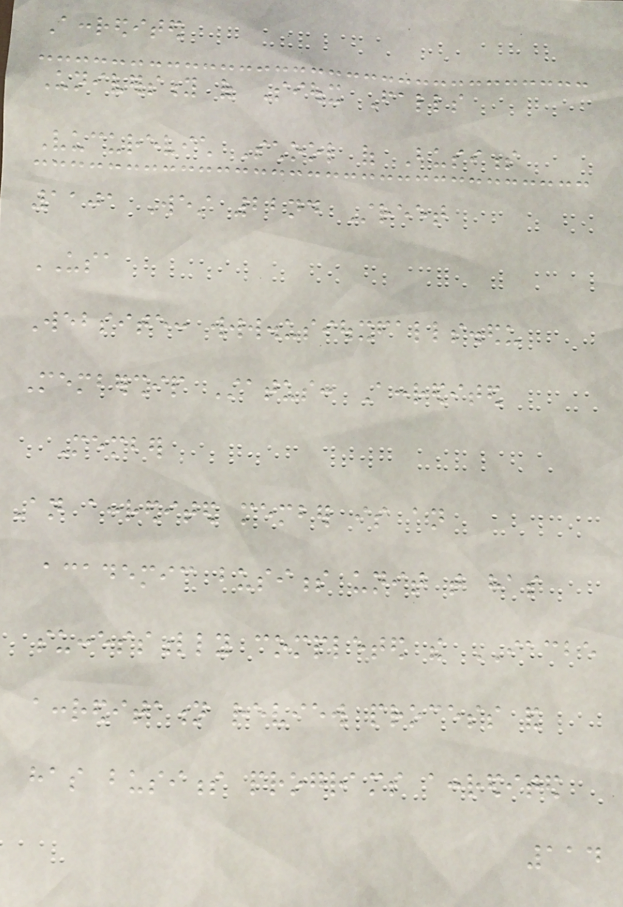Accredited
University of Sioux Falls
Vucurevich School of Business
1101 West 22nd Street
USA
Website: www.usiouxfalls.edu
Membership Status: Accredited
Member
An accredited member is an
academic business unit that has
successfully completed the IACBE
accreditation review process and
has business programs accredited
114
